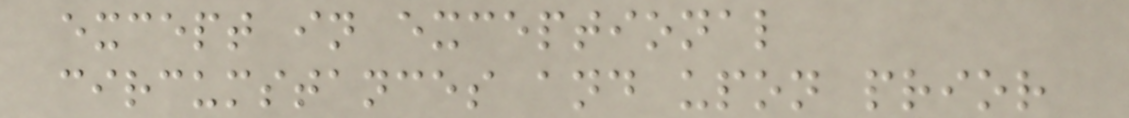except in exceptional
circumstances and upon prior
